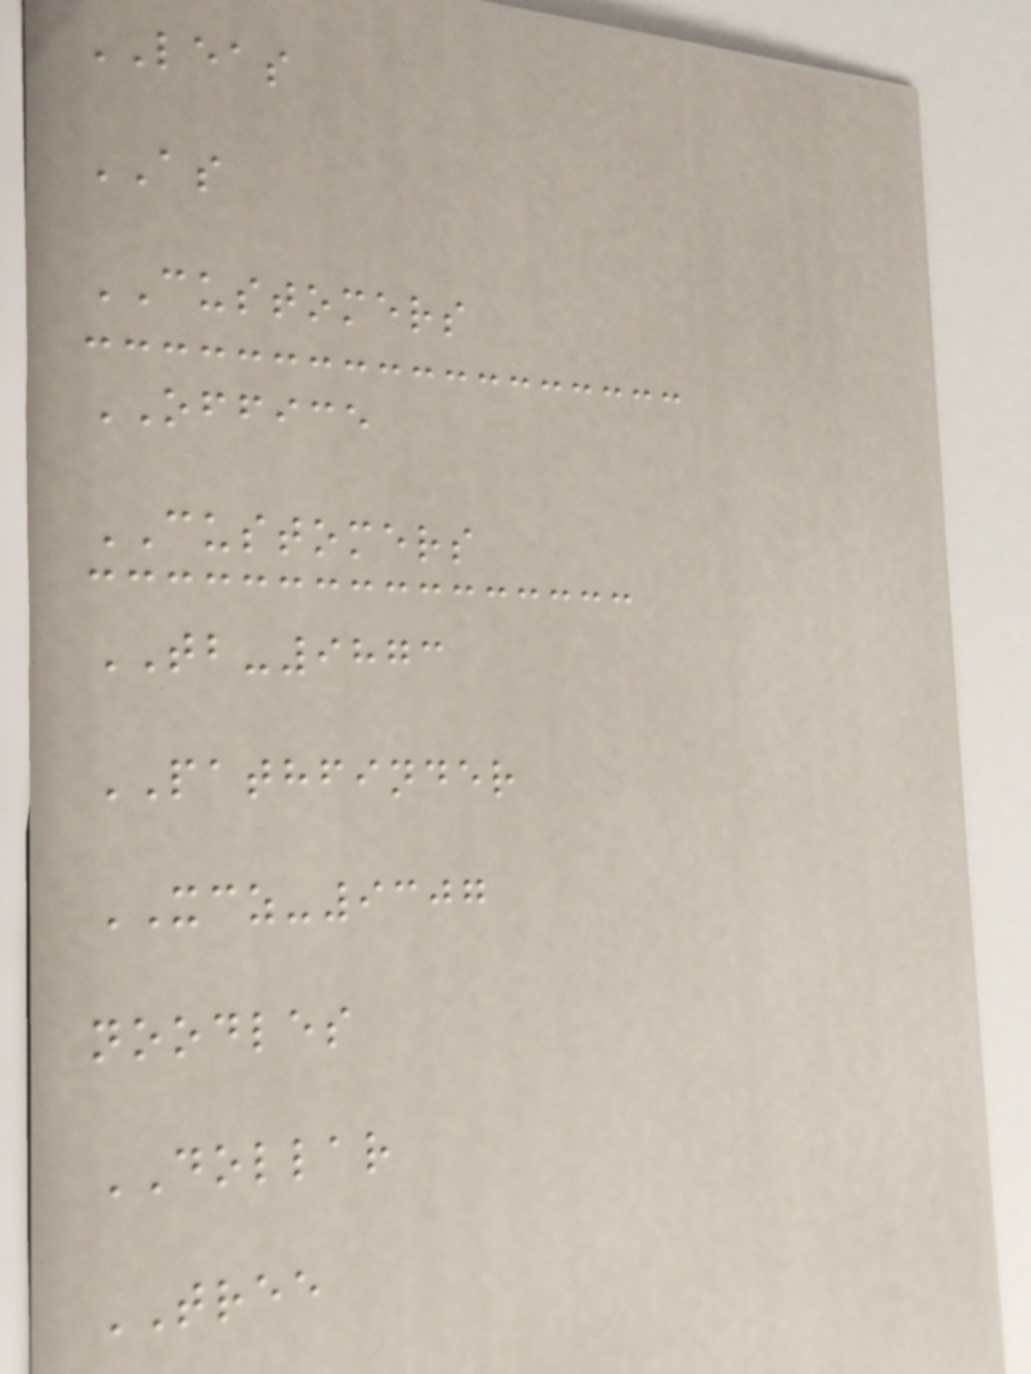LEAS
AS
CUSTOMERS
OFFICE
CUSTOMERS
TB-9873
PATHFINDER
XCZ-9307
noodles
DOLLAR
TREE
